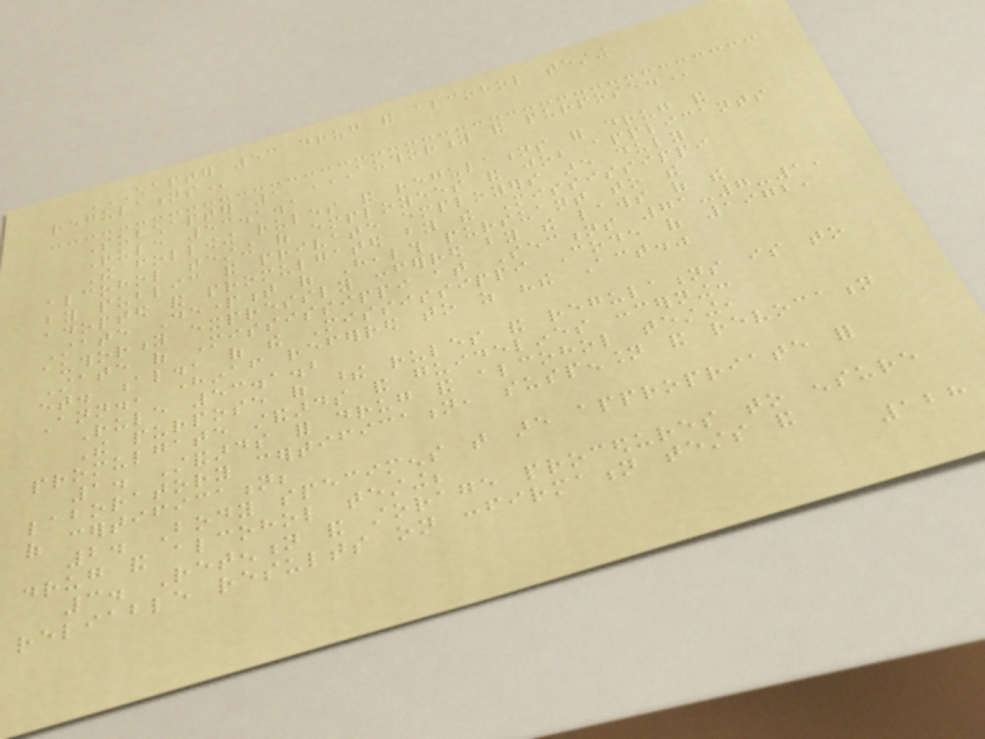CHAPTER 53 DRUG AND ALCOHOL TESTING
REGULATIONS
Subchapter 1 AUTHORITY AND PURPOSE.
Rule 53.1.1
The following rules and regulations for drug and
alcohol testing of employees and job applicants
by public and private employers are duly
adopted and promulgated by the Mississippi
State Department of Health pursuant to the
authority expressly conferred by the laws of the
State of Mississippi at Sections 71-7-1,
et. al., of the Mississippi Code of 1972,
Ann., hereinafter referred to as "the Act."
Rule 53.1.2
The purpose of these rules and regulations is to
promulgate standards and guidelines concerning:
1. Standards for drug and alcohol testing,
laboratory certification, suspension and revocation
of certification;
2. Body specimens that are appropriate for
drug and alcohol testing;
3. Retention and storage procedures to ensure
reliable results on confirmation tests and
128
